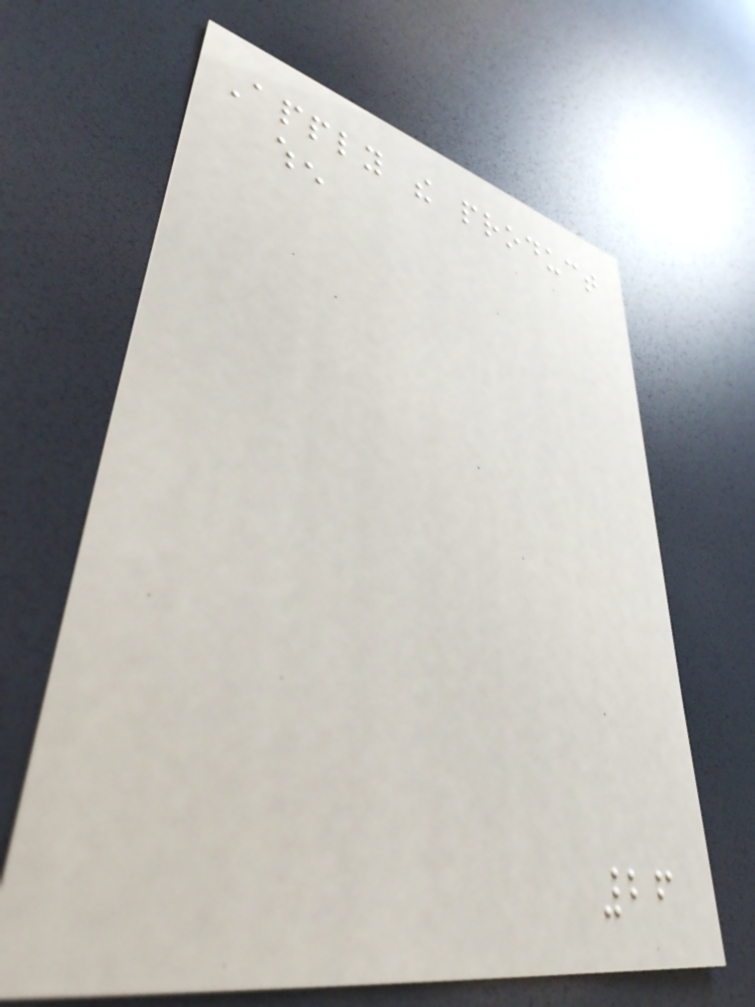Apply the product
when
26
